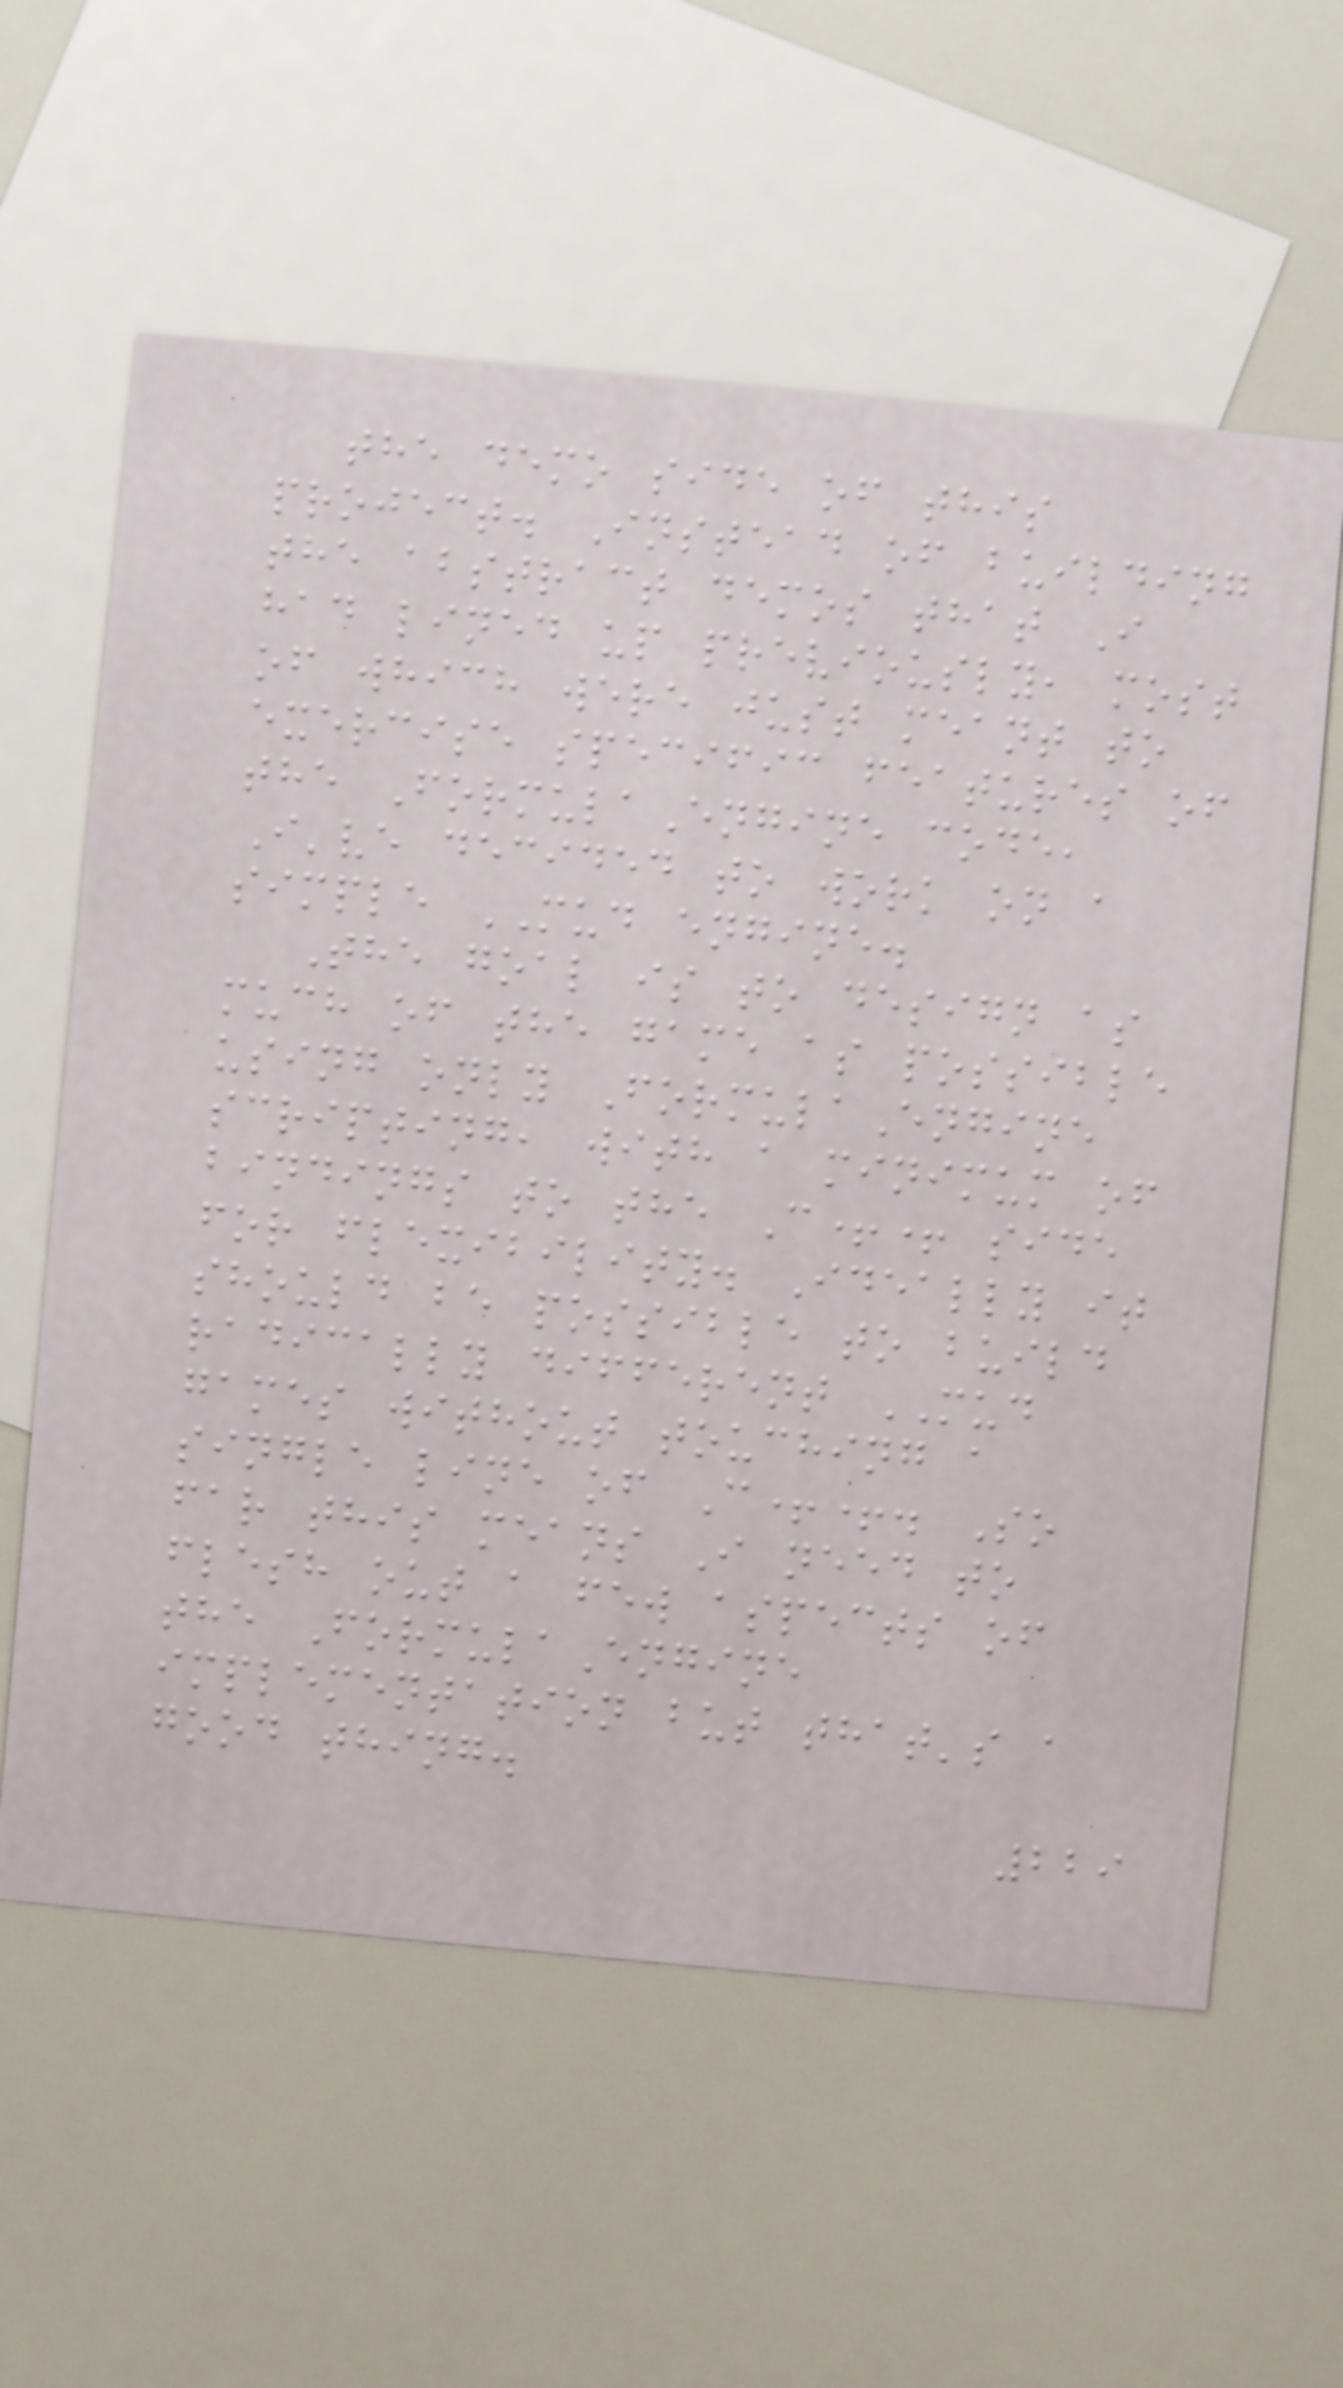the demo side of this
project. Instead of building
the abstract demos that I
had lined up previously, most
of which were just meant to
exercise specific features of
the FormulaEngine code,
I've decided to work on a
simple MUD engine.
The goal is to design as
much of the game as possible
using only FormulaEngine
scripting, with a minimum of
bindings to the C++ side
for flexibility. Ideally it
should be possible to build
radically different MUD
games without touching a
single line of C++. So
far this means I need to
flesh out a few aspects of
the FormulaEngine
implementation but that's a
good thing.
229
